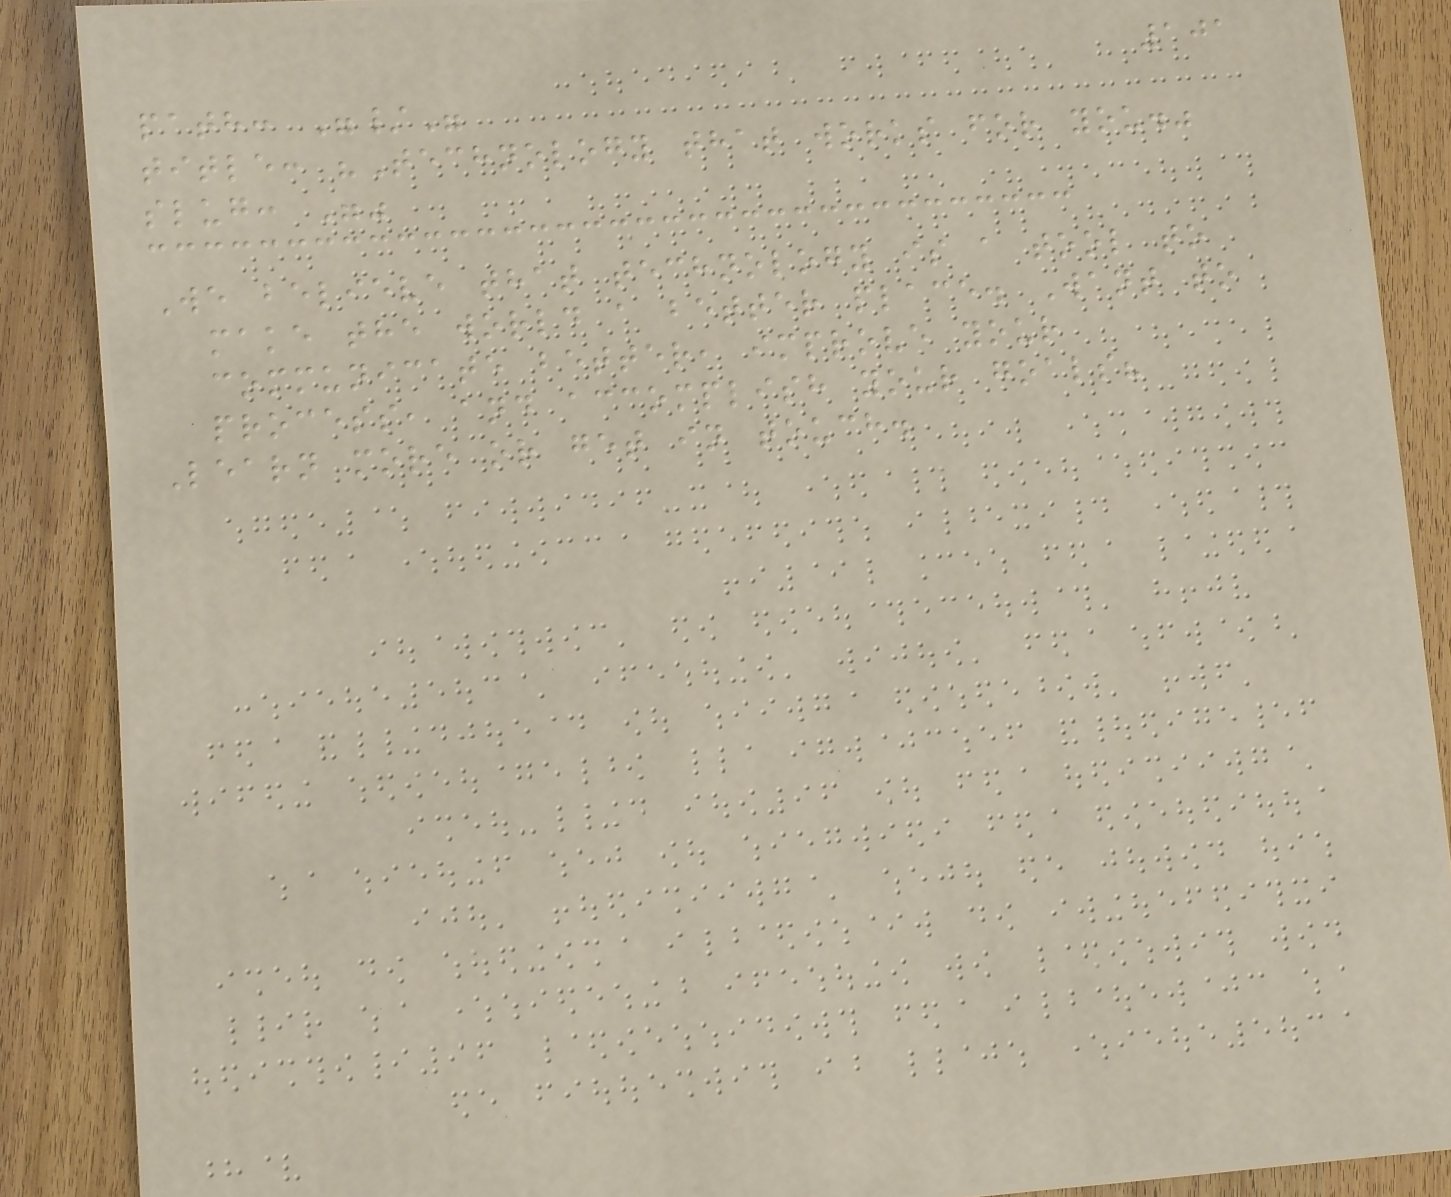101
path: "/"
title: "Technology that works for you."
slug: ""
We believe that technology is a tool to
make the world a better place. Want to
communicate better, improve your
process, and accomplish your goals?
Learn more or get in touch.
